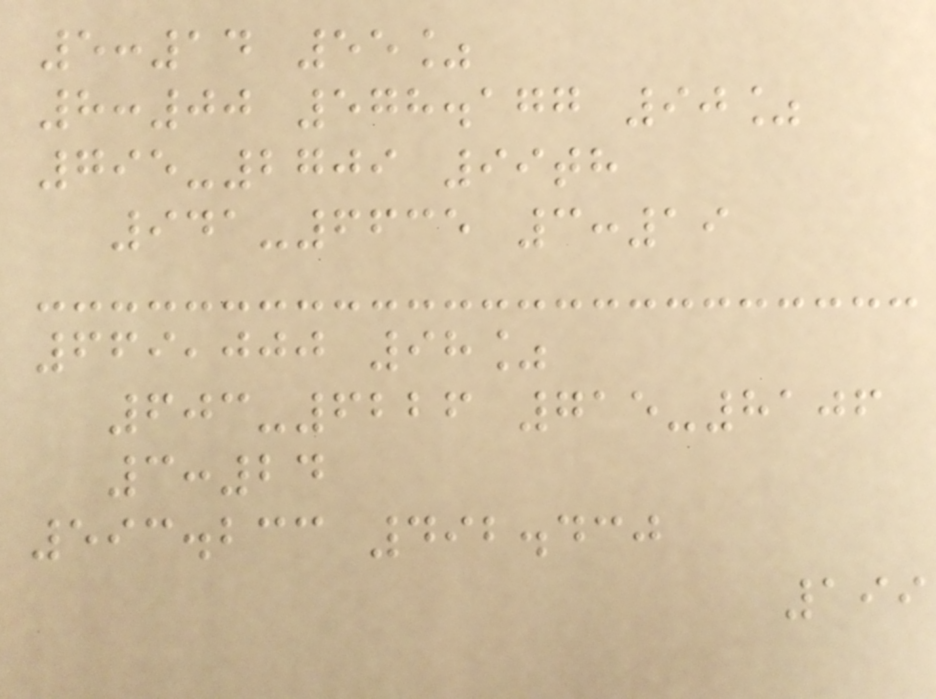5:14 55%
8:00 578.177 90%
795-2709 99th
941-6635 3:19
669,000 98%
603-6226 715-8106
3:24
593.233 492.430
199
